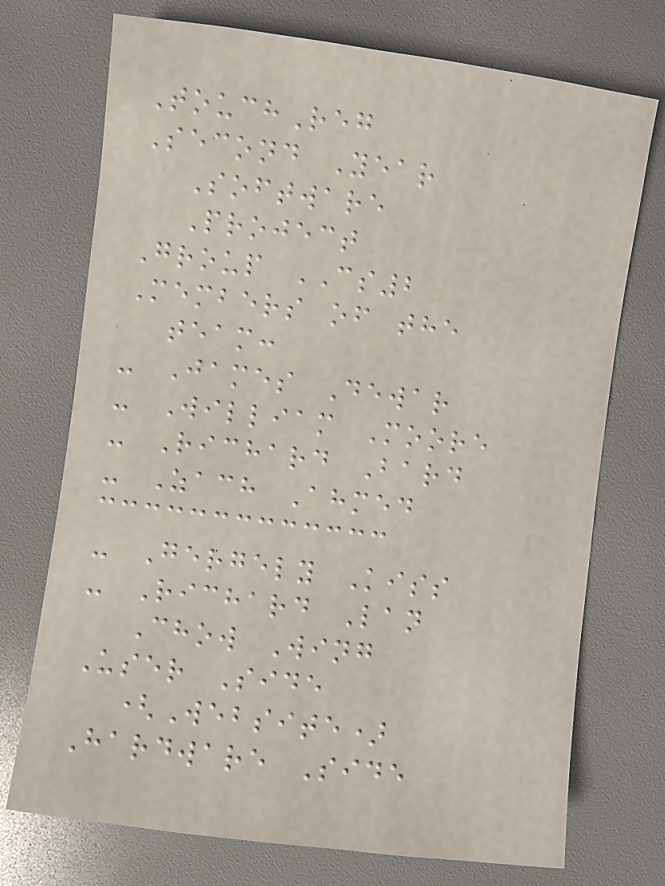TouchReg
Second Year
Software
Project
Group CS2
Members of the
team:
- James Dewar
- William Moore
- Richard Bard
- Zach Ahmed
- Gergely Kiss
- Richard Lan
Chow Wing
User Side
(Website)
Hardware Side
